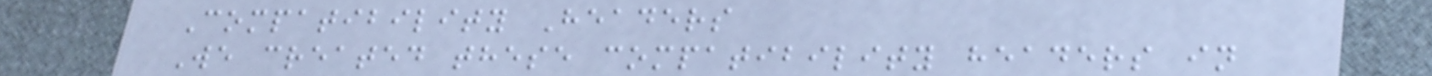Compatibility Headers
We created these compatibility headers in
